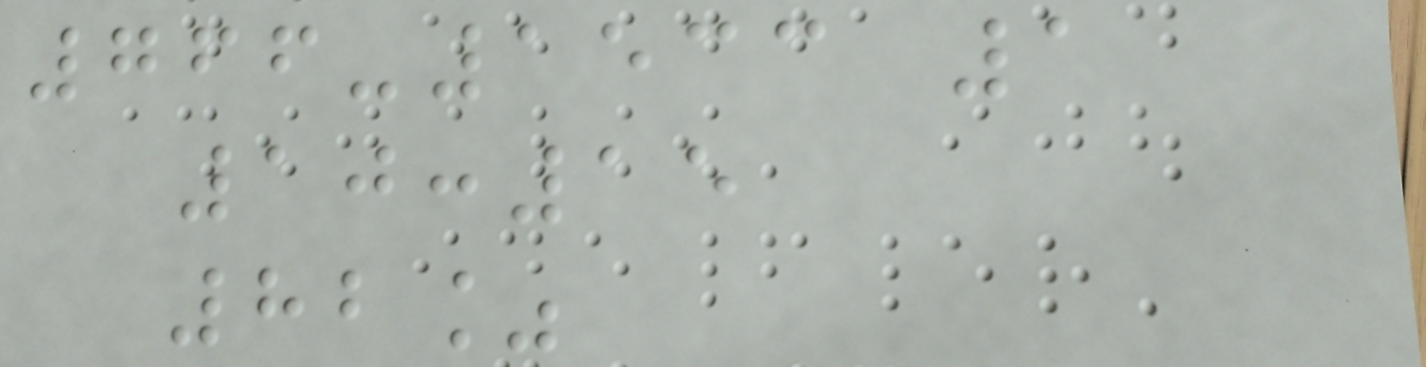766-1533 1
10:15
82%
